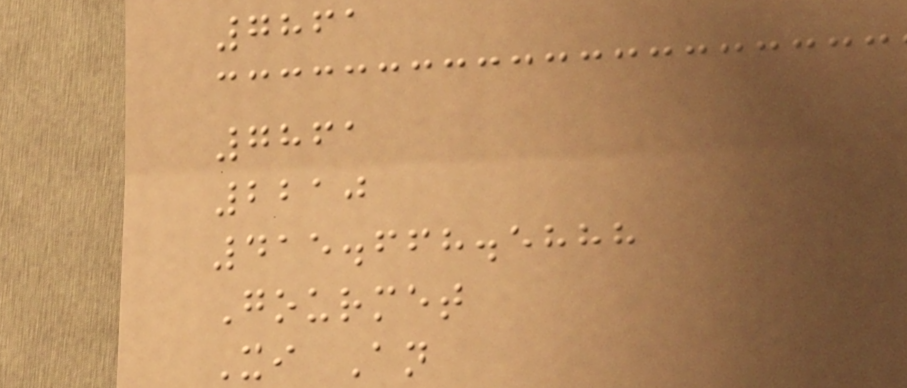7861
7861
2210
415.668.5888
Gourmet
Xi An
